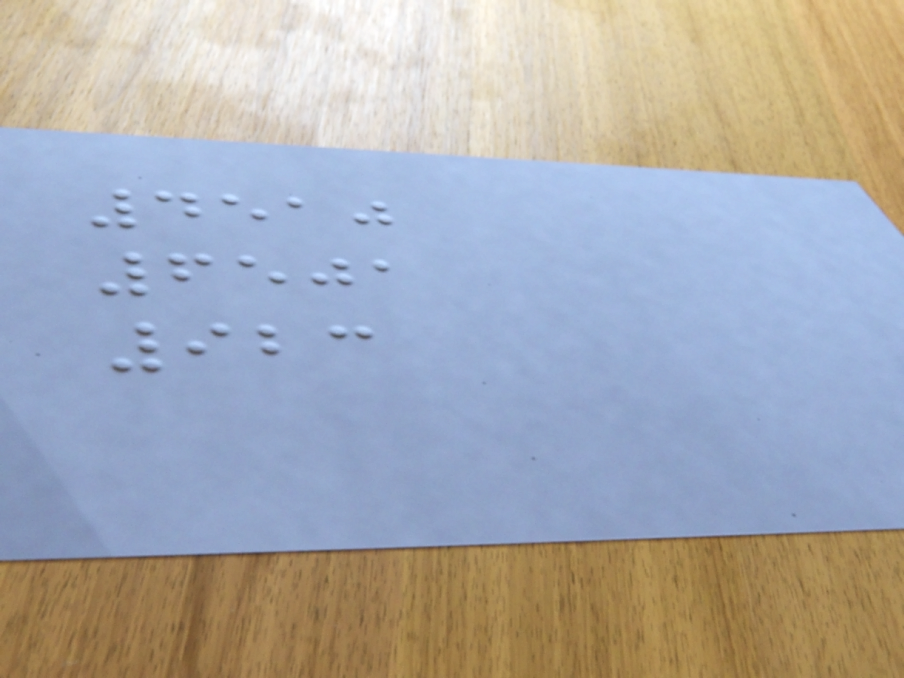4510
6501
923
